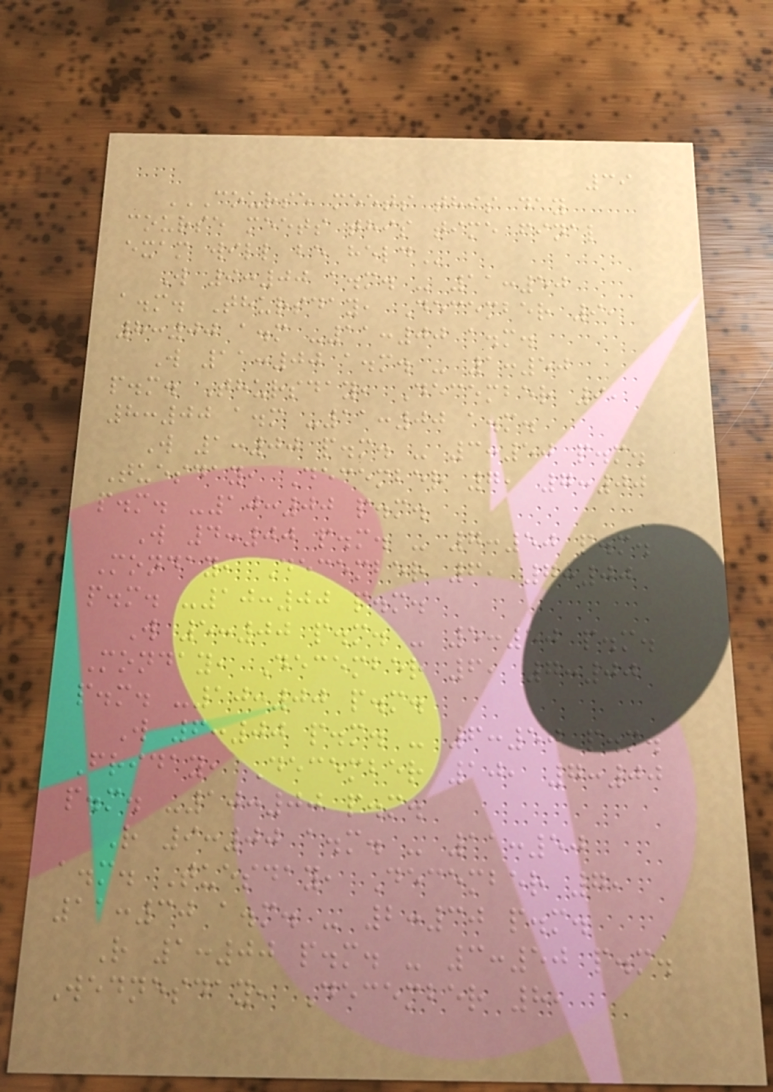39
COURSE MEETS THIS DAY
COURSE MEETS THIS TIME FINAL
EXAM WILL BE HELD
W 9:00 a.m. - 11:50
a.m. Thursday, December 9,
8:00 a.m -11:00 a.m.
W 11:00 a.m. - 1:50
p.m. Thursday, December 9,
8:00 a.m -11:00 a.m.
W 1:00 p.m. - 3:50 p.m.
Tuesday, December 7, 7:00
p.m. -10:00 p.m.
W 4:00 p.m. - 7:50 p.m.
Monday, December 6, 7:00
p.m. -10:00 p.m.
W 5:00 p.m. - 5:50 p.m.
Monday, December 6, 7:00
p.m. -10:00 p.m.
W 6:00 p.m. - 6:50 p.m.
Friday, December 10, 7:00
p.m. -10:00 p.m.
R 9:00 a.m. - 11:50
a.m. Tuesday, December 7,
11:30 a.m. - 2:30 p.m.
R 1:00 p.m. - 3:50 p.m.
Wednesday, December 8,
